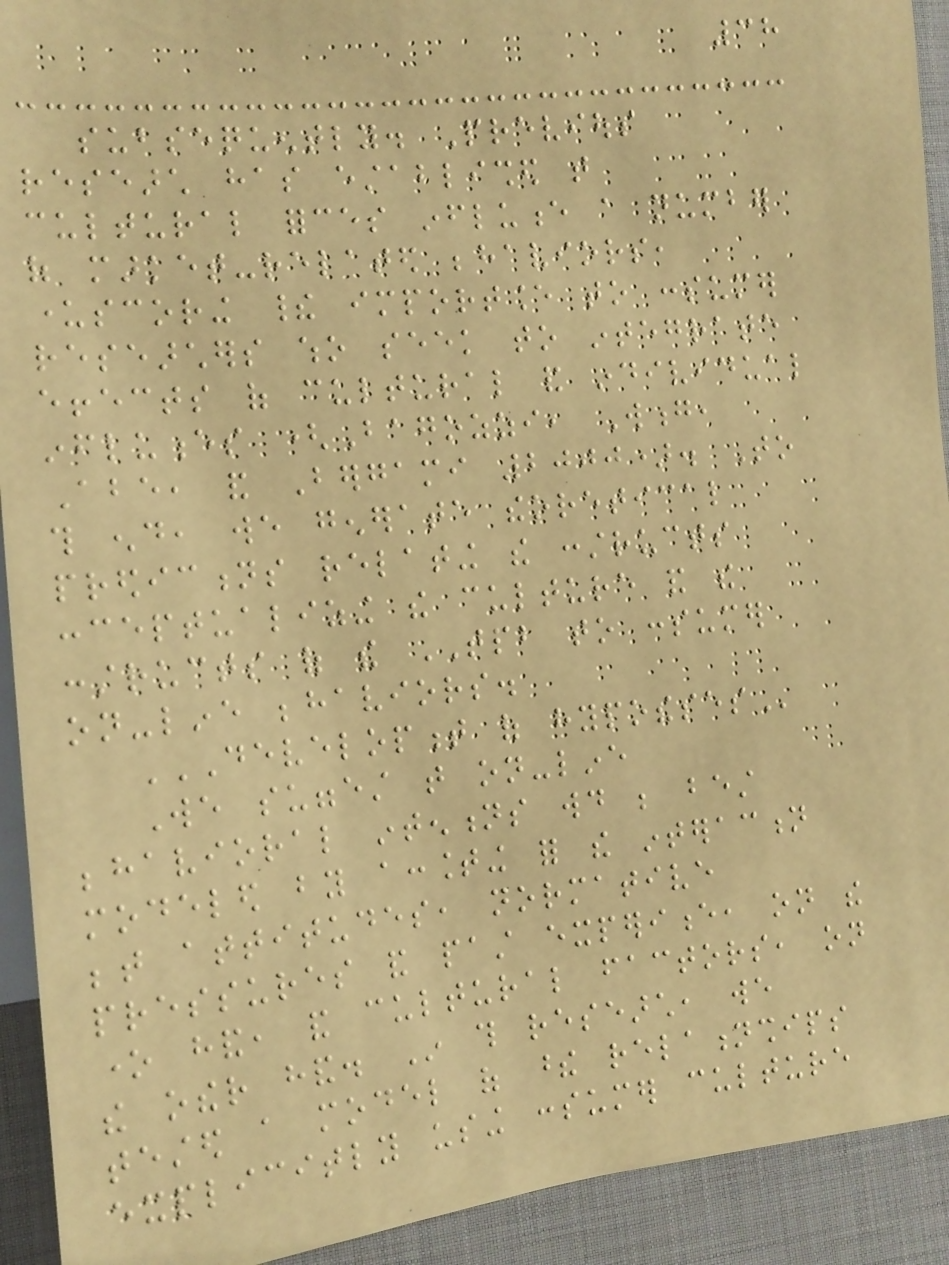38
subsequently. Previous
research has established that
cultural forces influence a number
of market-related behaviors,
underscoring their importance to consumer
researchers who seek to integrate
effects of cultural and individual
influences (Bagozzi, Wong,
Abe, and Bergami 2000). To
this end, we generate theoretical
predictions relating the constructs
conceptualizing the culture and the
constructs of the TPB to consumer
on-line behaviors.
DEVELOPMENT OF HYPOTHESES
We suggest that on-line
behavioral intentions would be best
modeled by accounting for the interaction
between attitudes, normative
pressures and past experience, on the
one hand, and cultural factors, on
the other hand. In this research, we
tested a model of these relationships
explicitly using consumer culture
